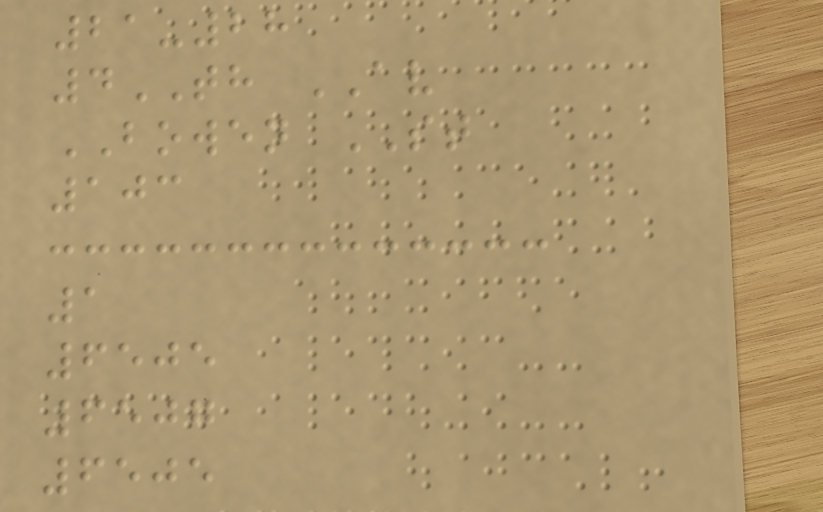21-28
4TH AV
BOWEN ST
103
1
6505
6507
6505
